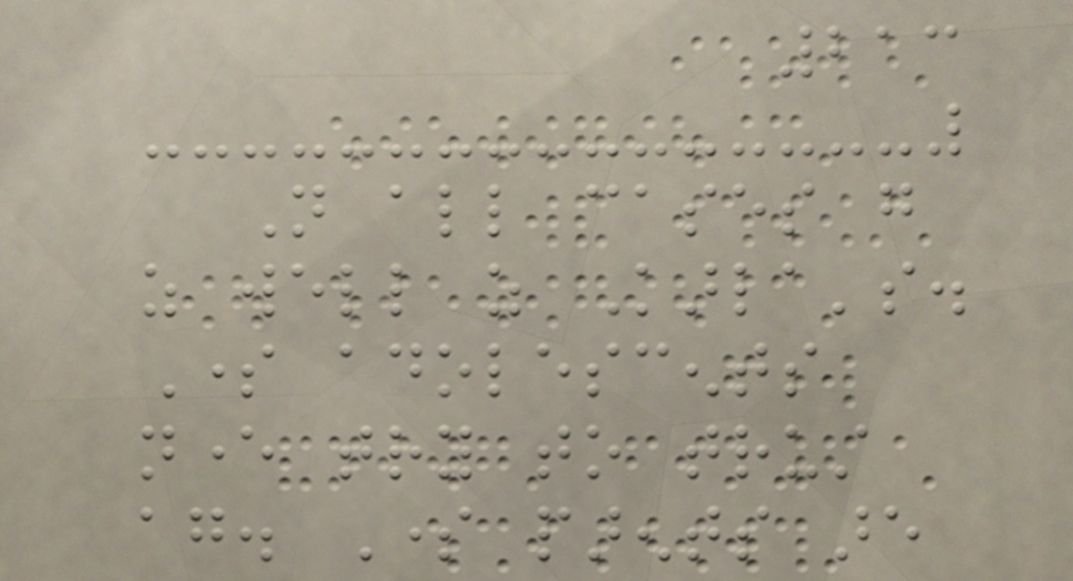213
Not all cases go
as well as Karla's.
Some adolescents
never try to trust
again. Some parents are
